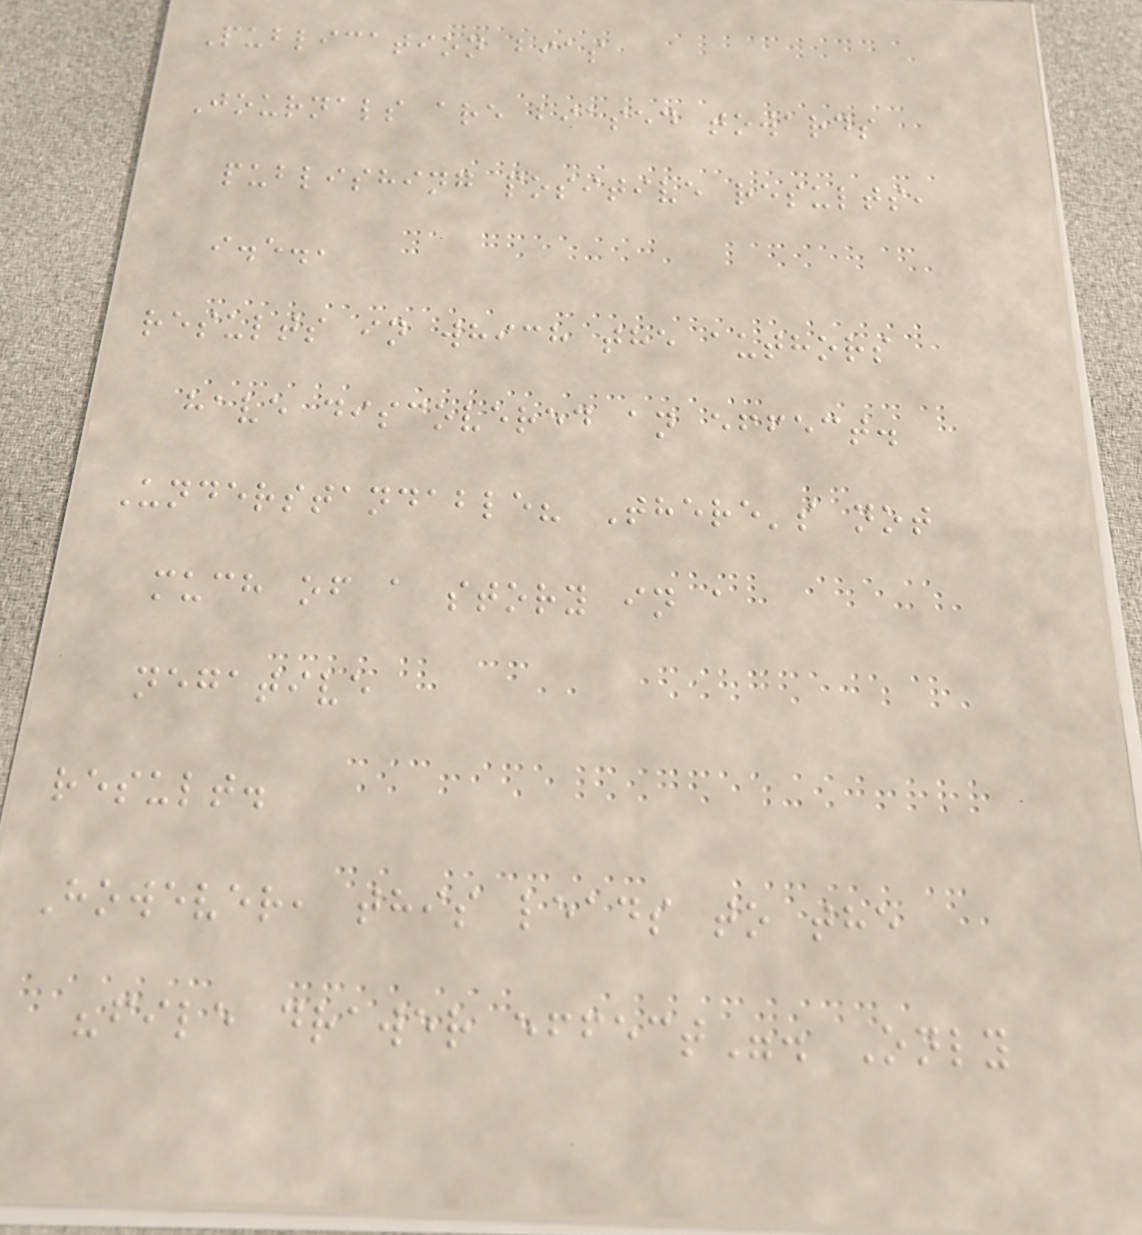Publication bias
Journals are biased towards
publishing positive results,
i.e.,
results in which the authors
have discovered an effect.
Understandable? There's not
much of a story in a
negative
result.
However, this leads to the
"file drawer effect". Only
